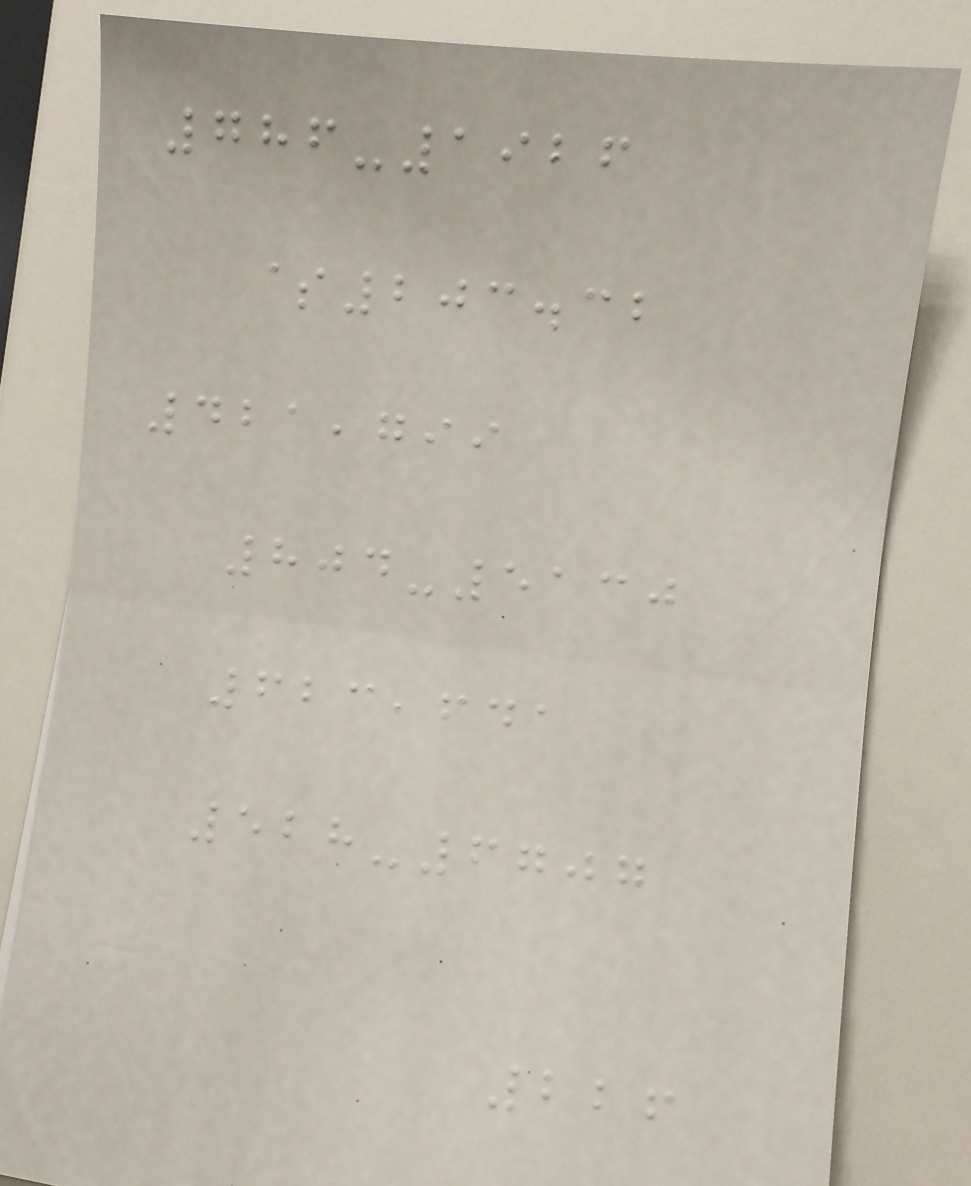786-1926
$203.32
421,799
804-5130
623,641
528-6707
226
